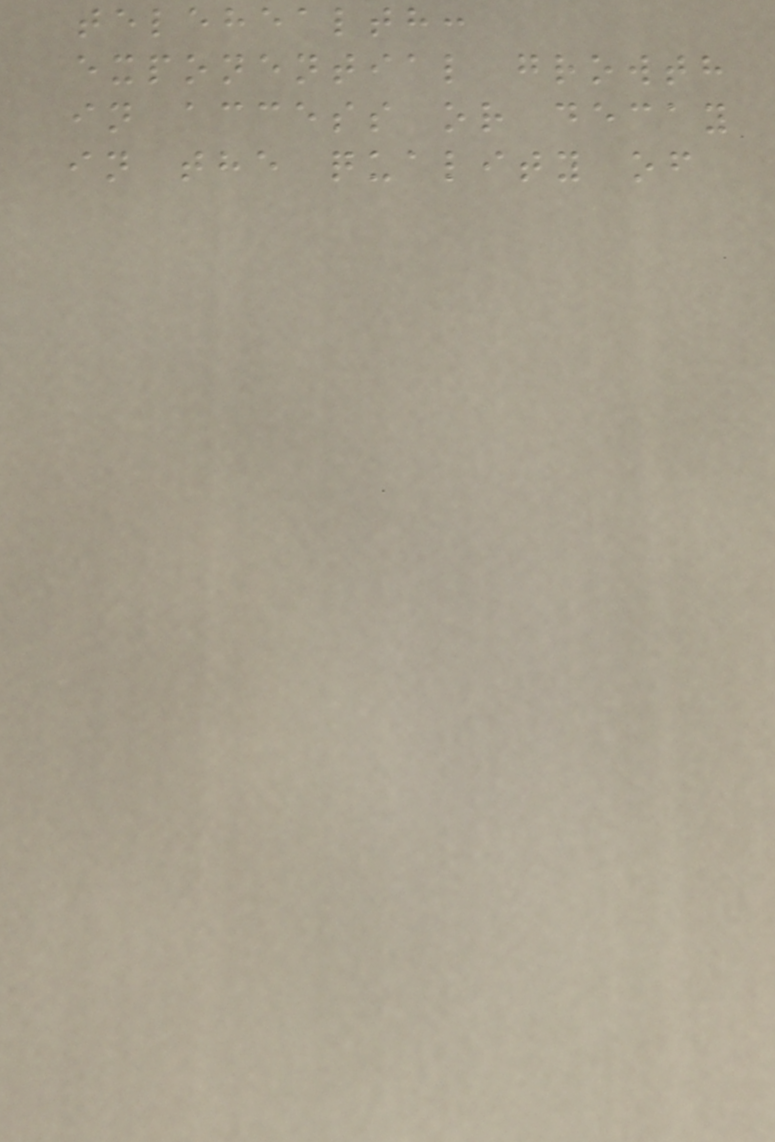telehealth:
exponential growth
in access or decay
in the quality of
